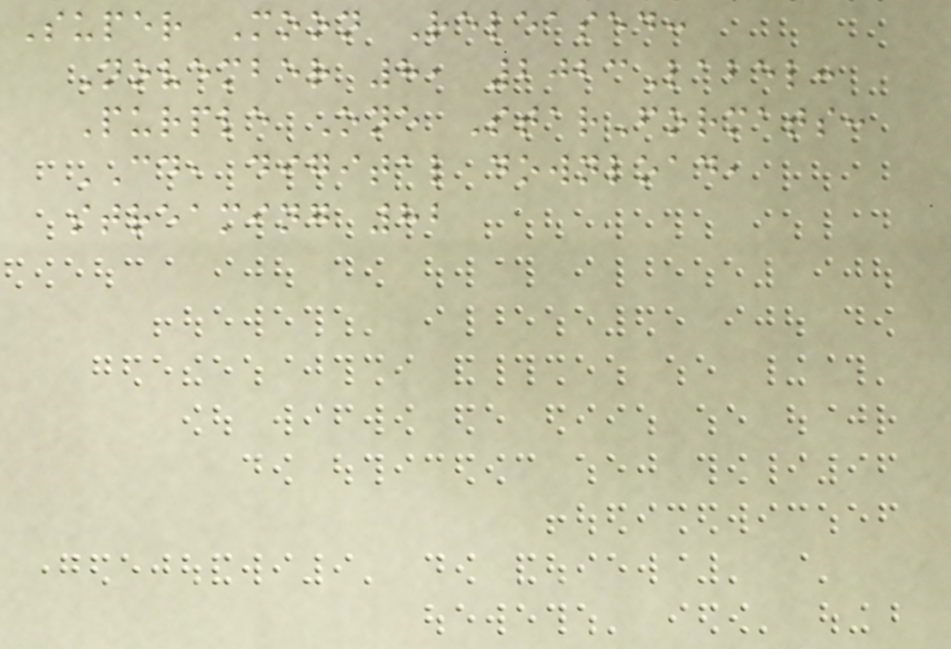Super Moon Released:
November 8, 2023Label:
Purple One StarFormats:
CD, digital download,
streaming 82
